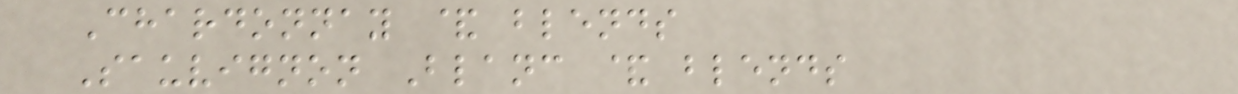Chardonnay & blends
Sauvignon Blanc & blends
